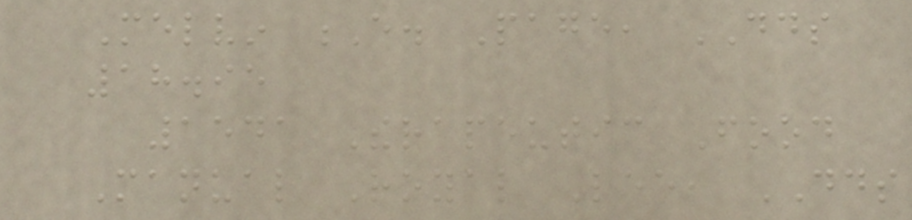Melvin E. Page, DDS
18.95
1541 Therapeutic Food
Manual Royal Lee, DDS
